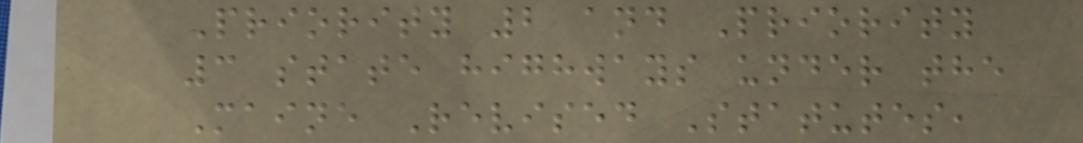Priority 2 and Priority
3 state highways under the
Maine Revised Statutes,
